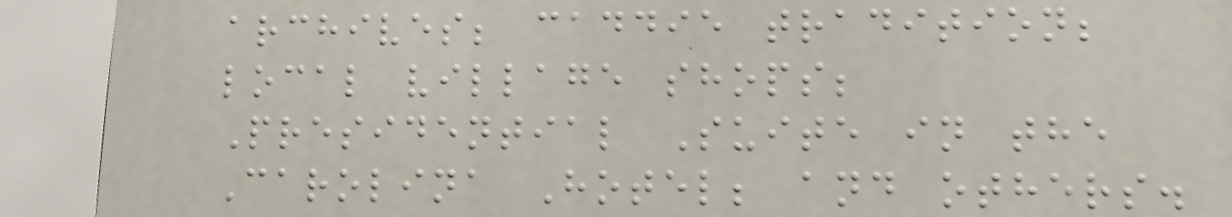archives; caddie tradition;
local village shops;
Presidential Suite in the
Carolina Hotel; and others.
